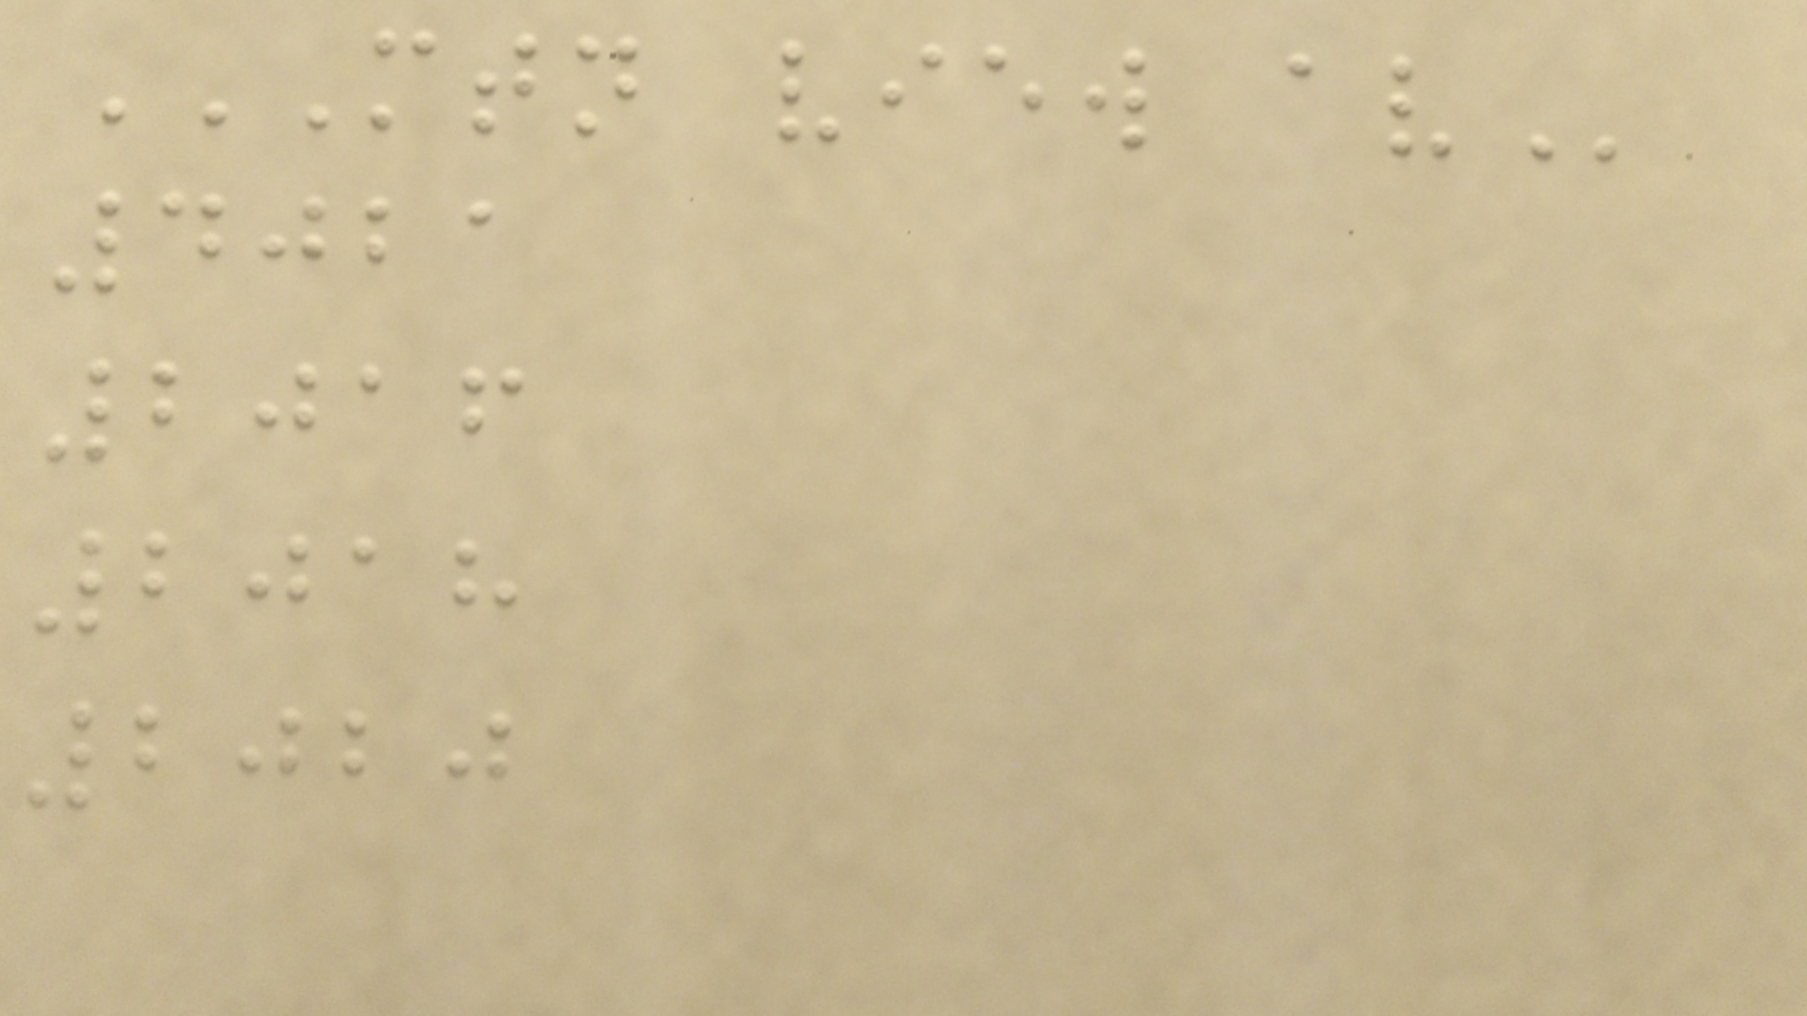MTN VIEW AV
4021
2016
2018
2020
